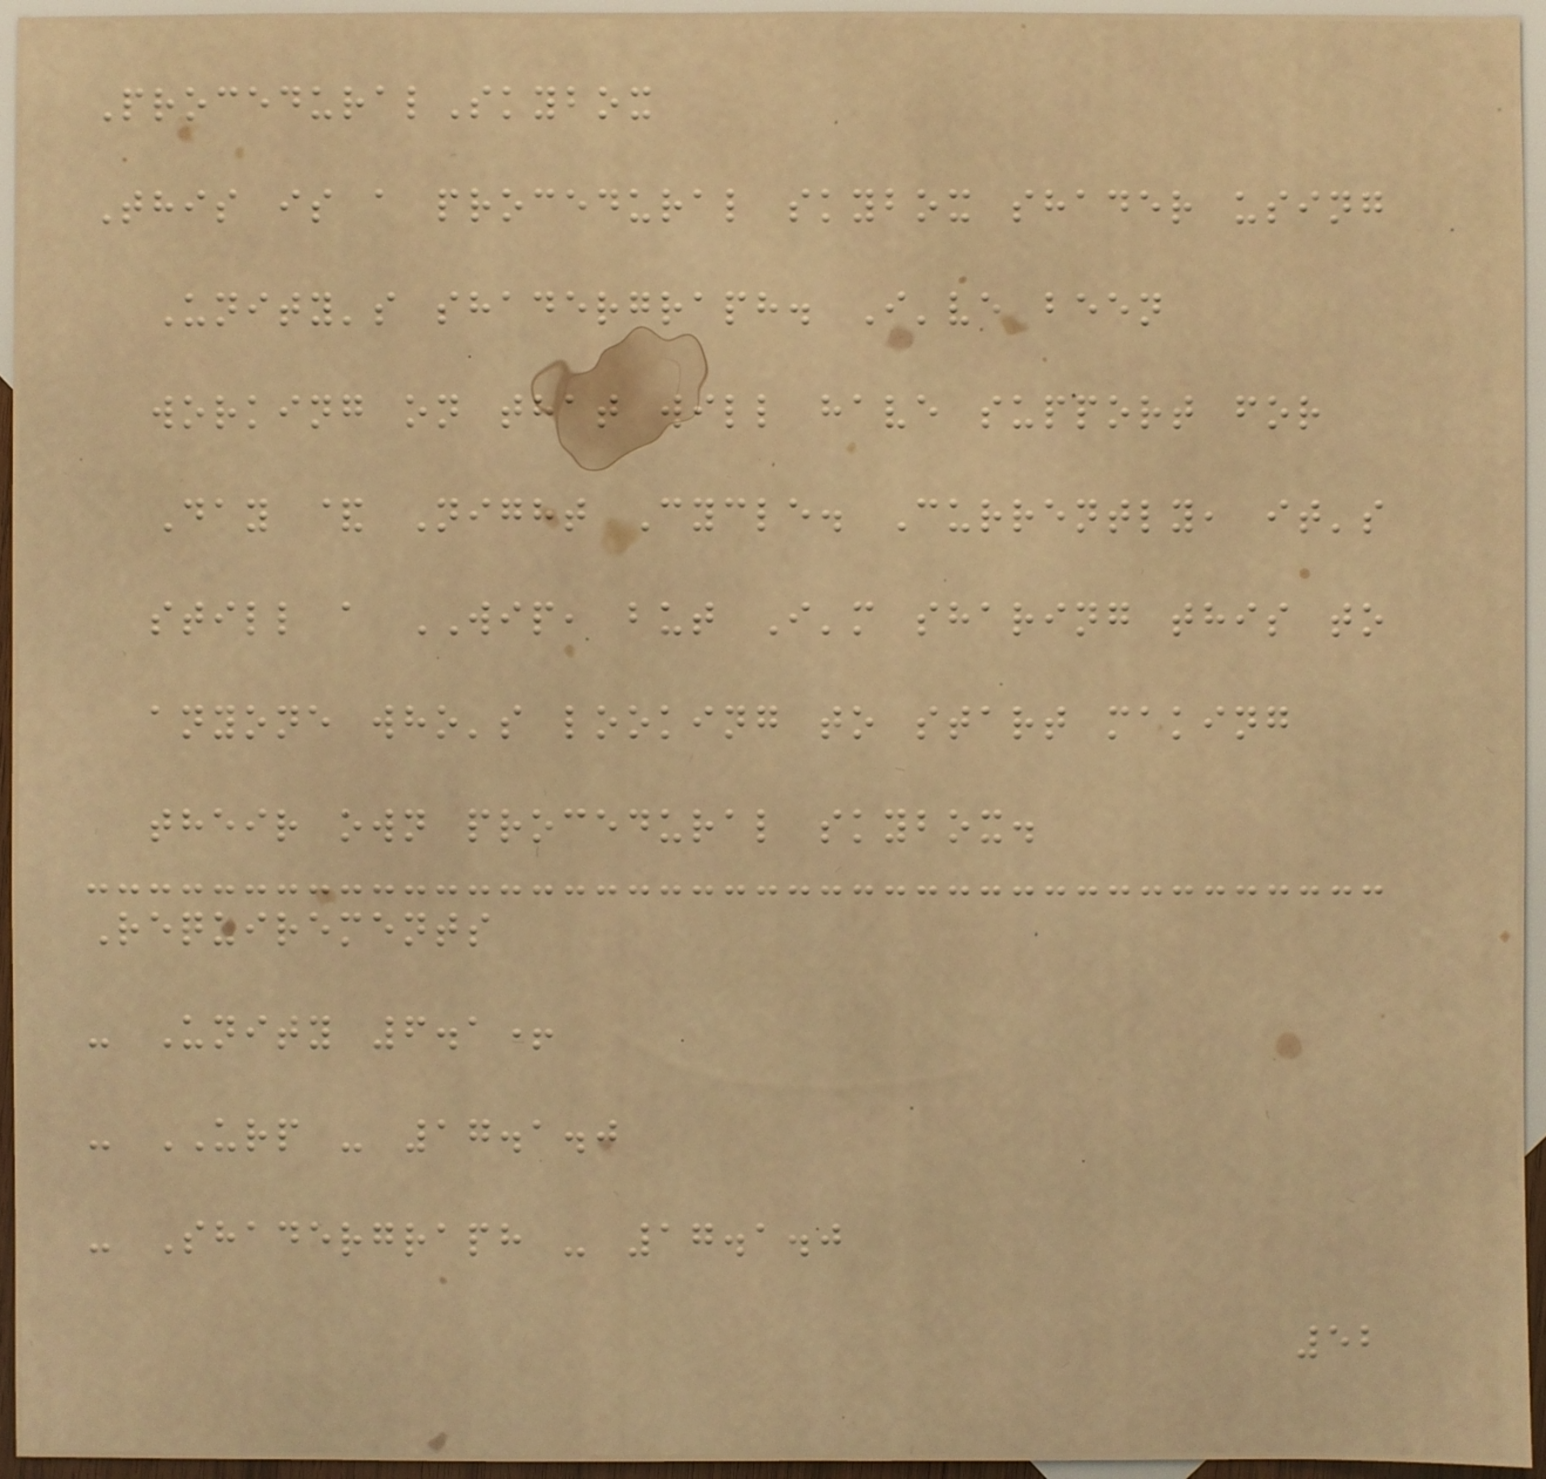ProceduralSkybox
This is a procedural skybox shader using
Unity's shadergraph. I've been
working on that will have support for
Day & Night Cycle. Currently, it's
still a WIP, but I'm sharing this to
anyone who's looking to start making
their own procedural skybox.
Requirements
- Unity 6.1+
- URP - 17.1.0
- Shadergraph - 17.1.0
52
